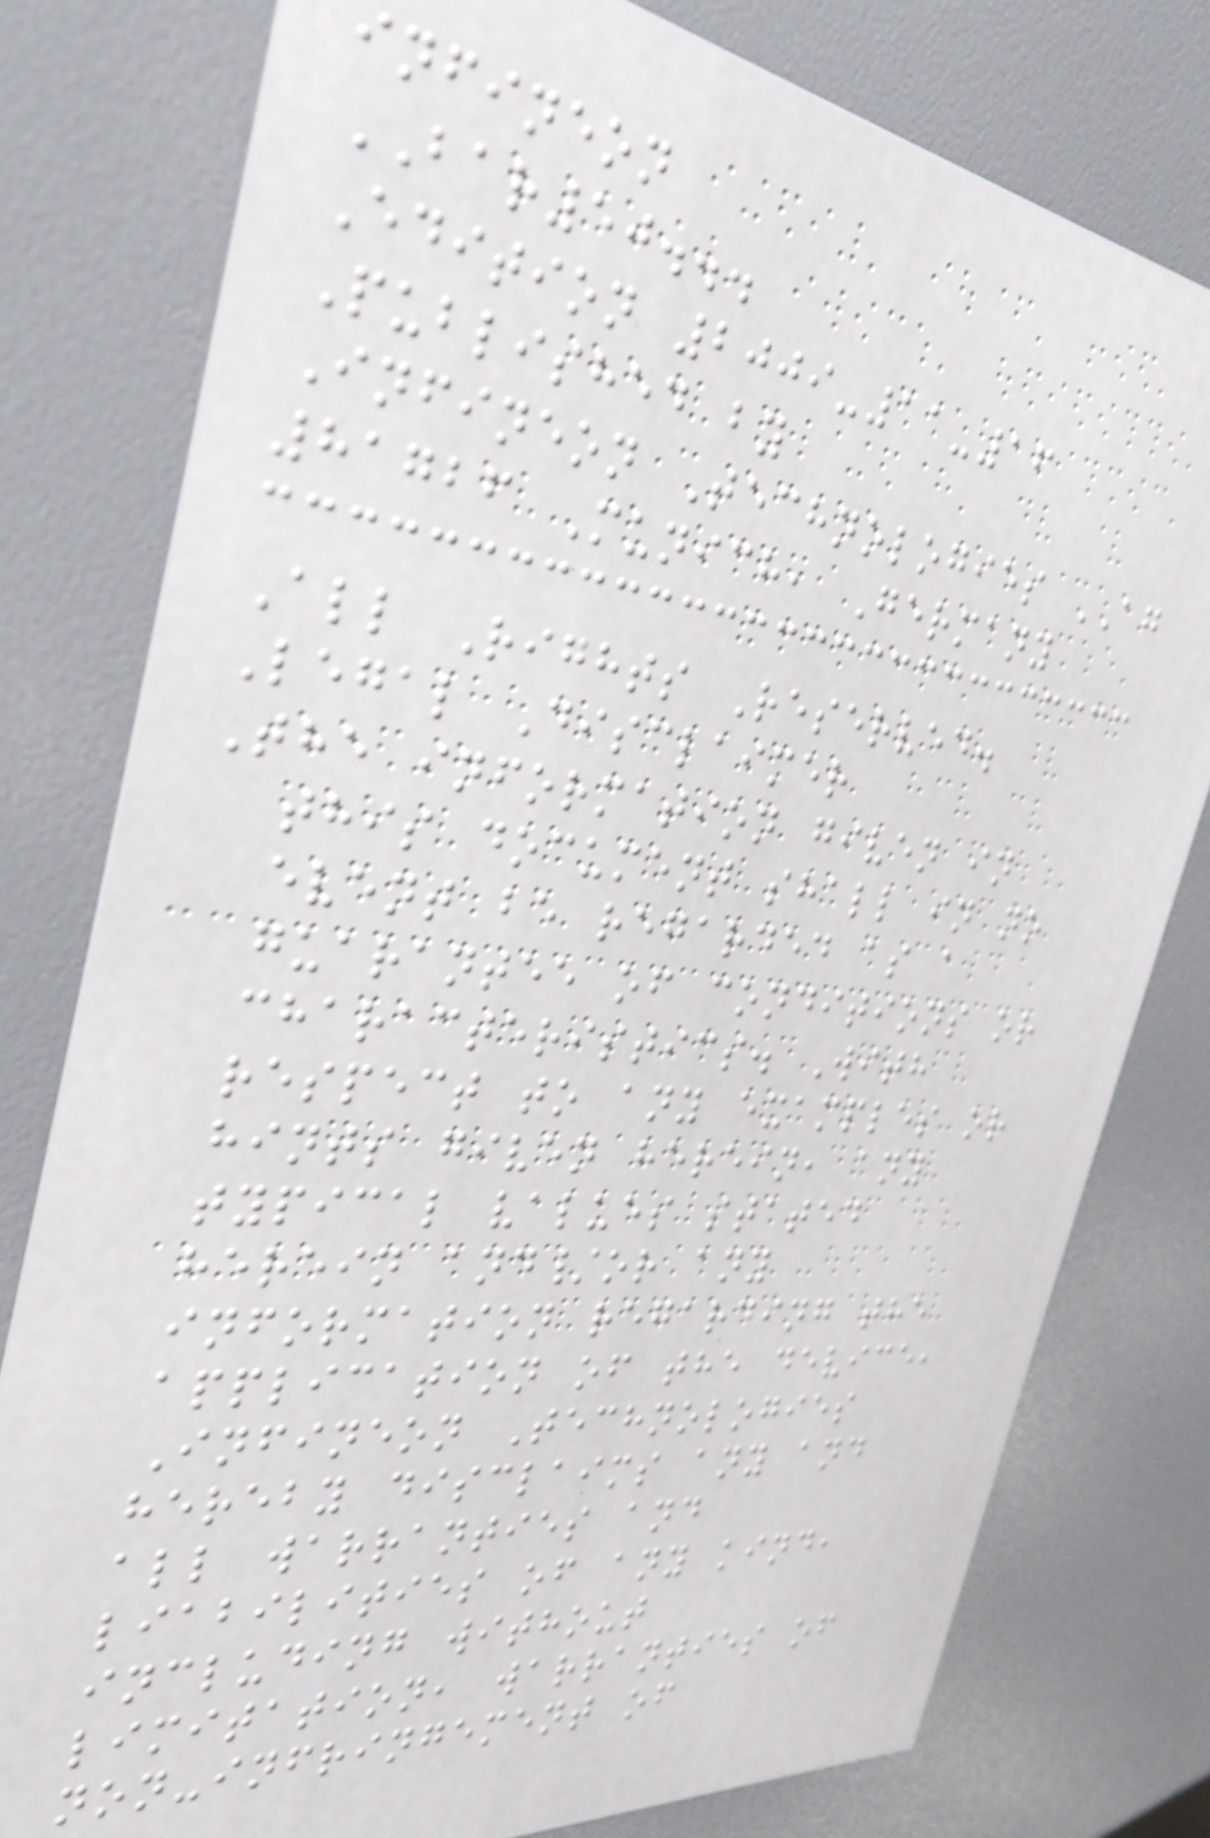infineon
BAR50...
Edition 2009-11-16
Published by
Infineon Technologies AG
81726 Munich, Germany
All Rights Reserved.
Legal Disclaimer
The information given in
this document shall in no
event be regarded as a
guarantee of conditions or
characteristics. With
respect to any examples or
hints given herein, any
typical values stated
herein and/or any
information regarding the
application of the device,
Infineon Technologies
hereby disclaims any and
all warranties and
liabilities of any kind,
including without
limitation, warranties of
non-infringement of
